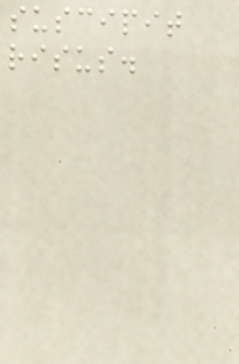suscipit
risus.
